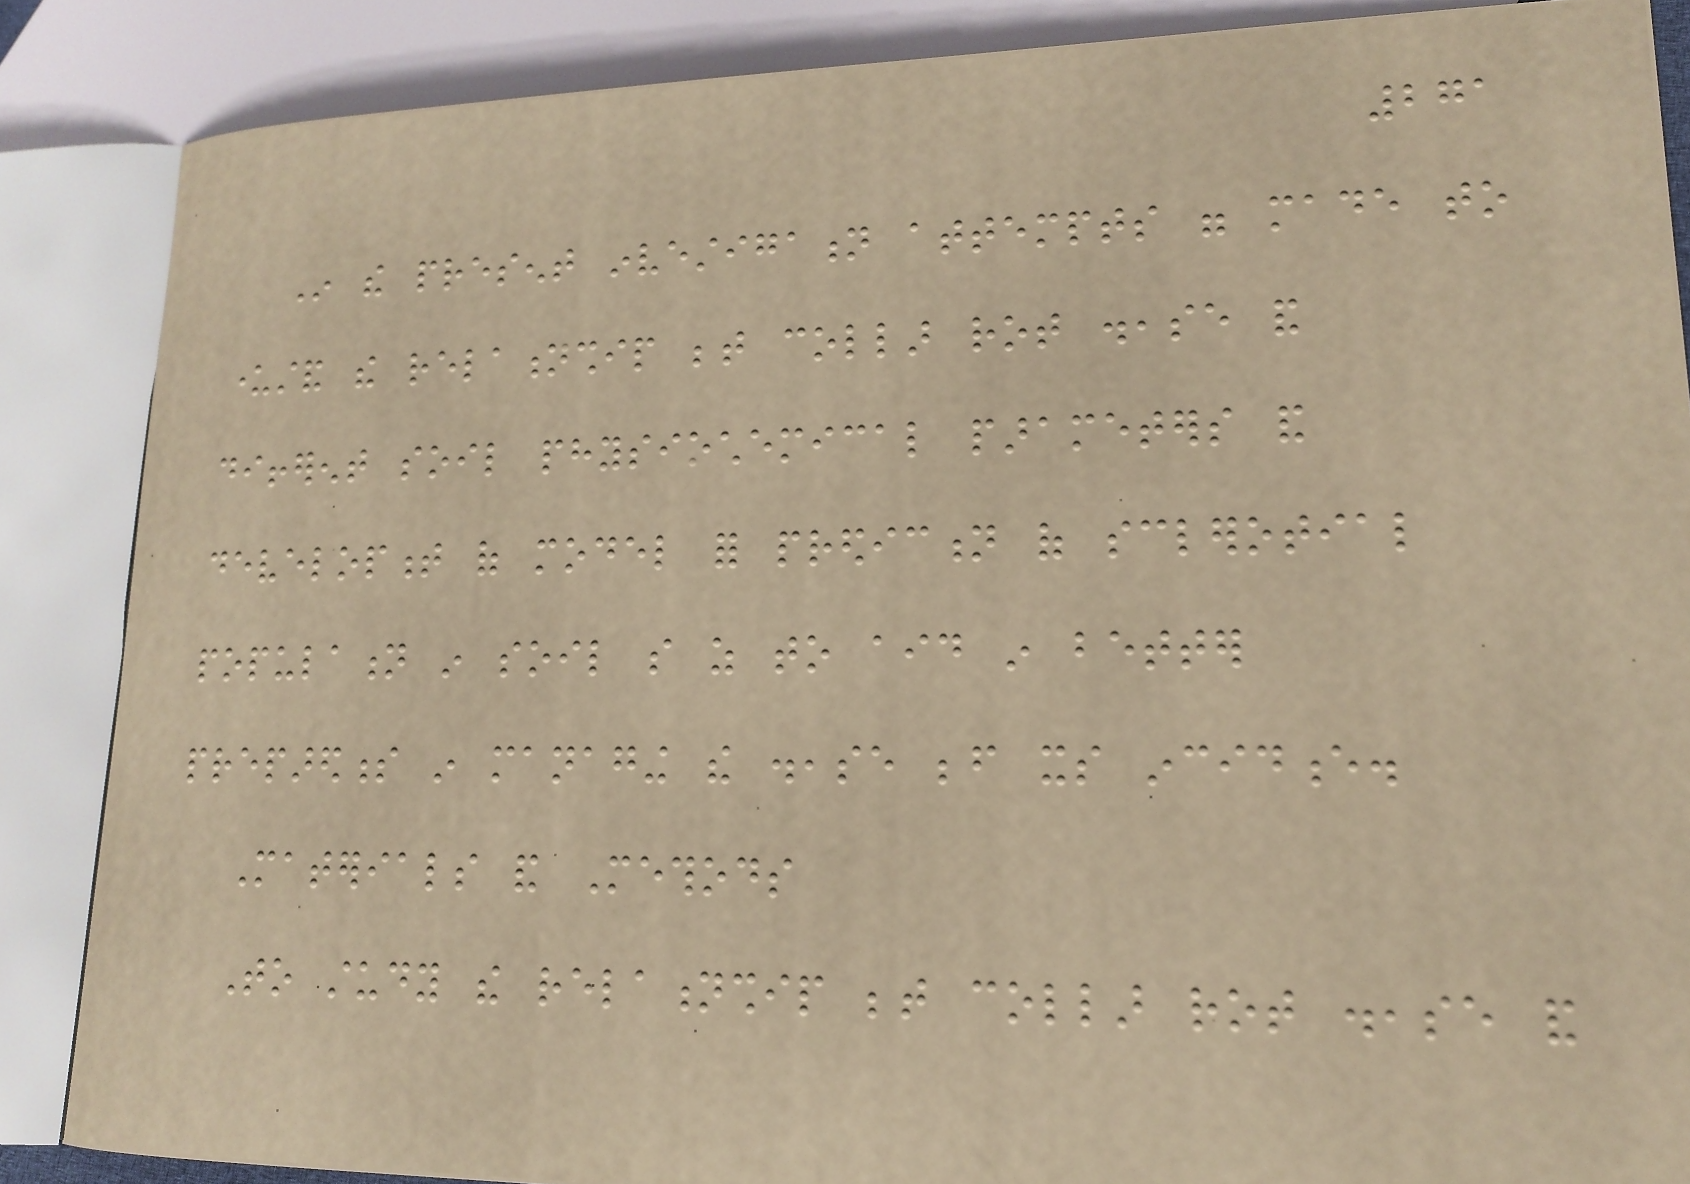271
In the present investigation attempts were made to
understand the relationship between collar rot disease and
different soil physiochemical parameters and
development of model for prediction of sclerotial
population in soil so as to aid in better
preparedness in managing the disease before its incidence.
Materials and Methods
To study the relationship between collar rot disease and
